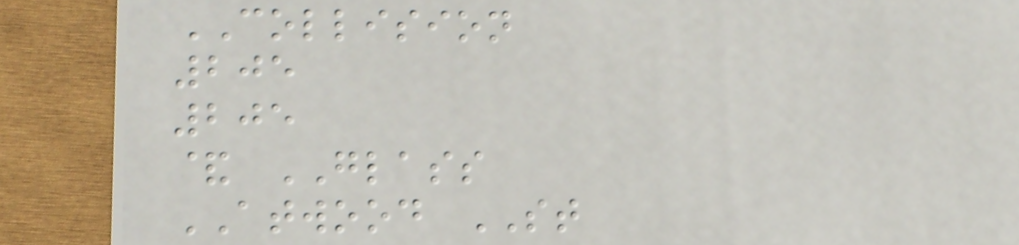COLLISION
205
205
& GLASS
ATWOOD ST
